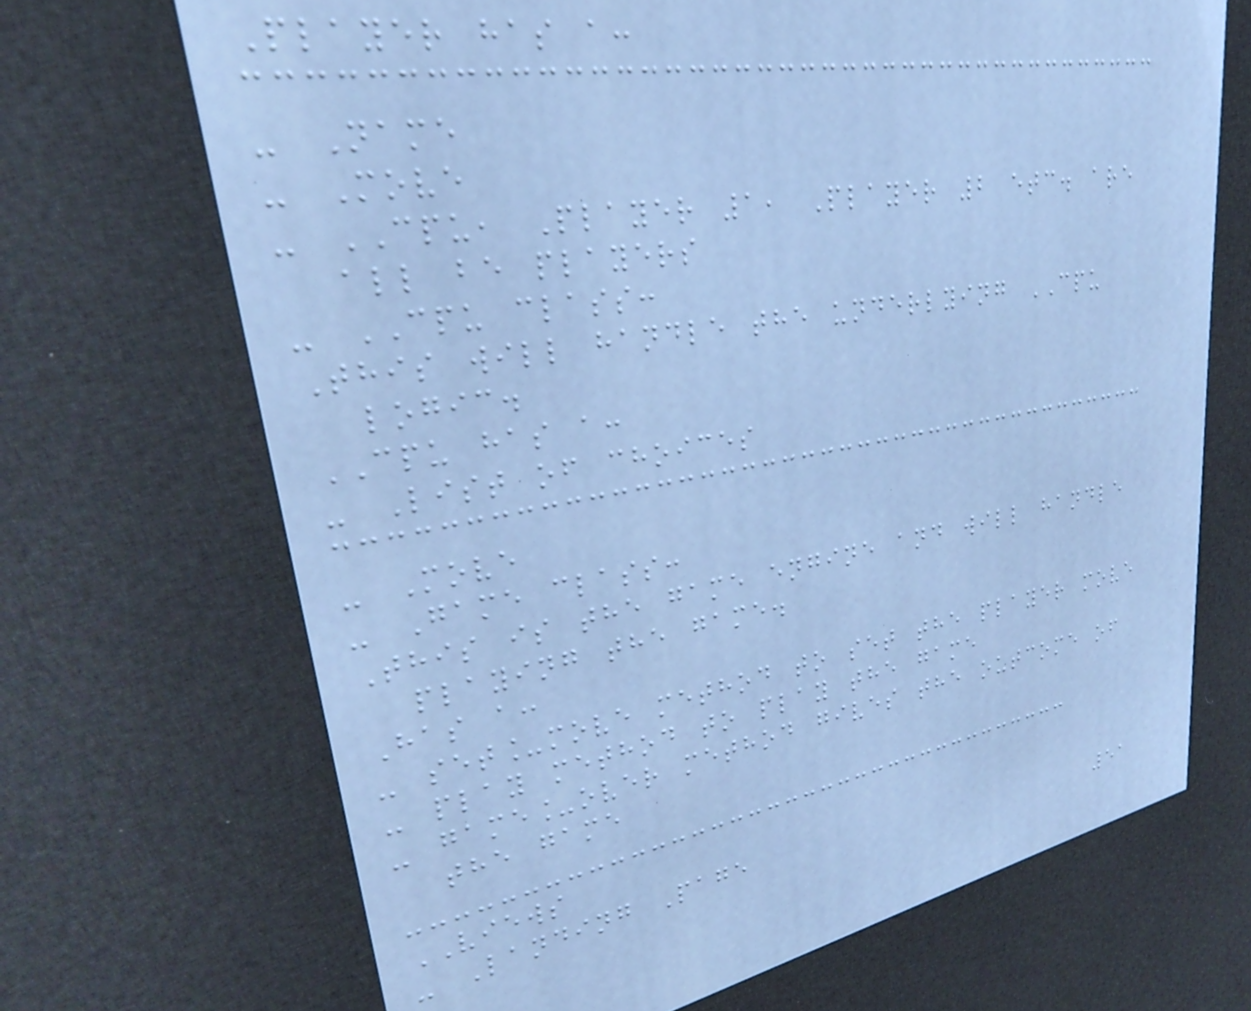Player has a:
- Name
- Move
- CPU, Player 1, Player 2 etc. are
all be players
- CPU class:
This will handle the underlying CPU
logic.
CPU has a:
- List of choices
- Move
- Game class:
This is the game engine and will handle
playing the game.
Has a:
- set_move method to set the player move
- play method to play the game
- game_over method gives the outcome of
the game
VIEWS
- Landing Page
51
